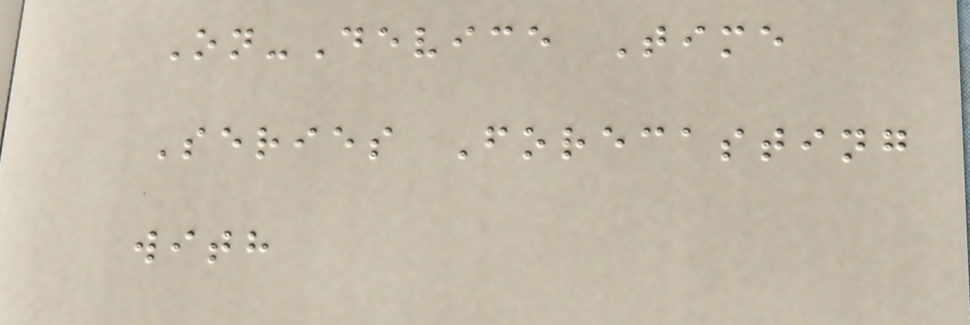On-Device Time
Series Forecasting
with
